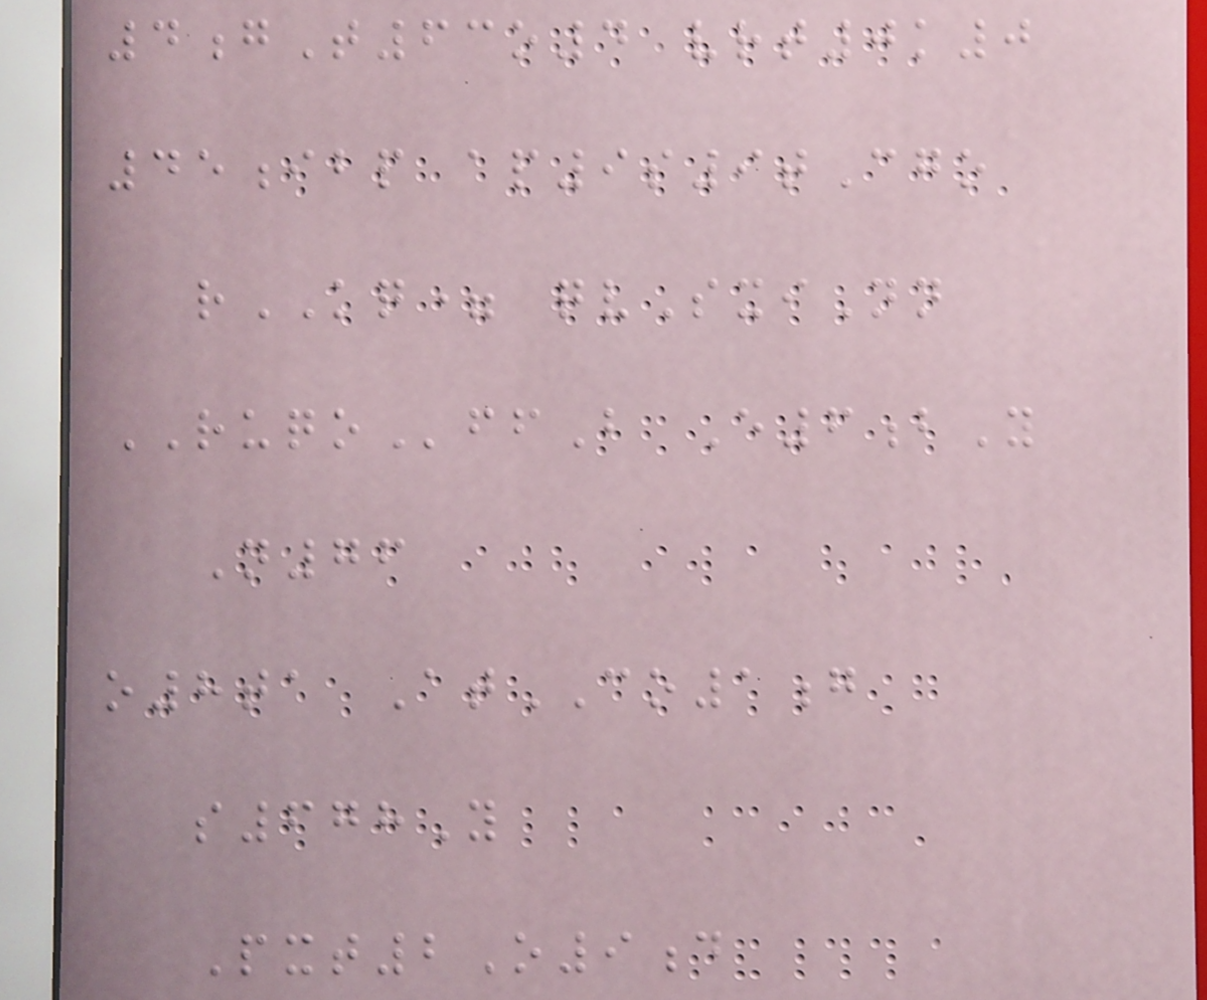4gT63o4 vrt0k0
45ibp ap9s9tCgo
rKQ= qvSxiNn
RUQOffB E6bY
N76
o8ta AtCO1g
s678Y
Pxt2O9d
